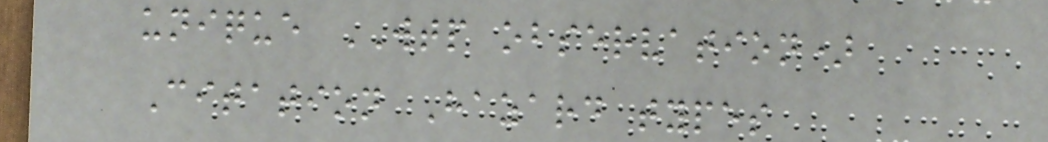unique WTP observation)
Citation Hazard types
